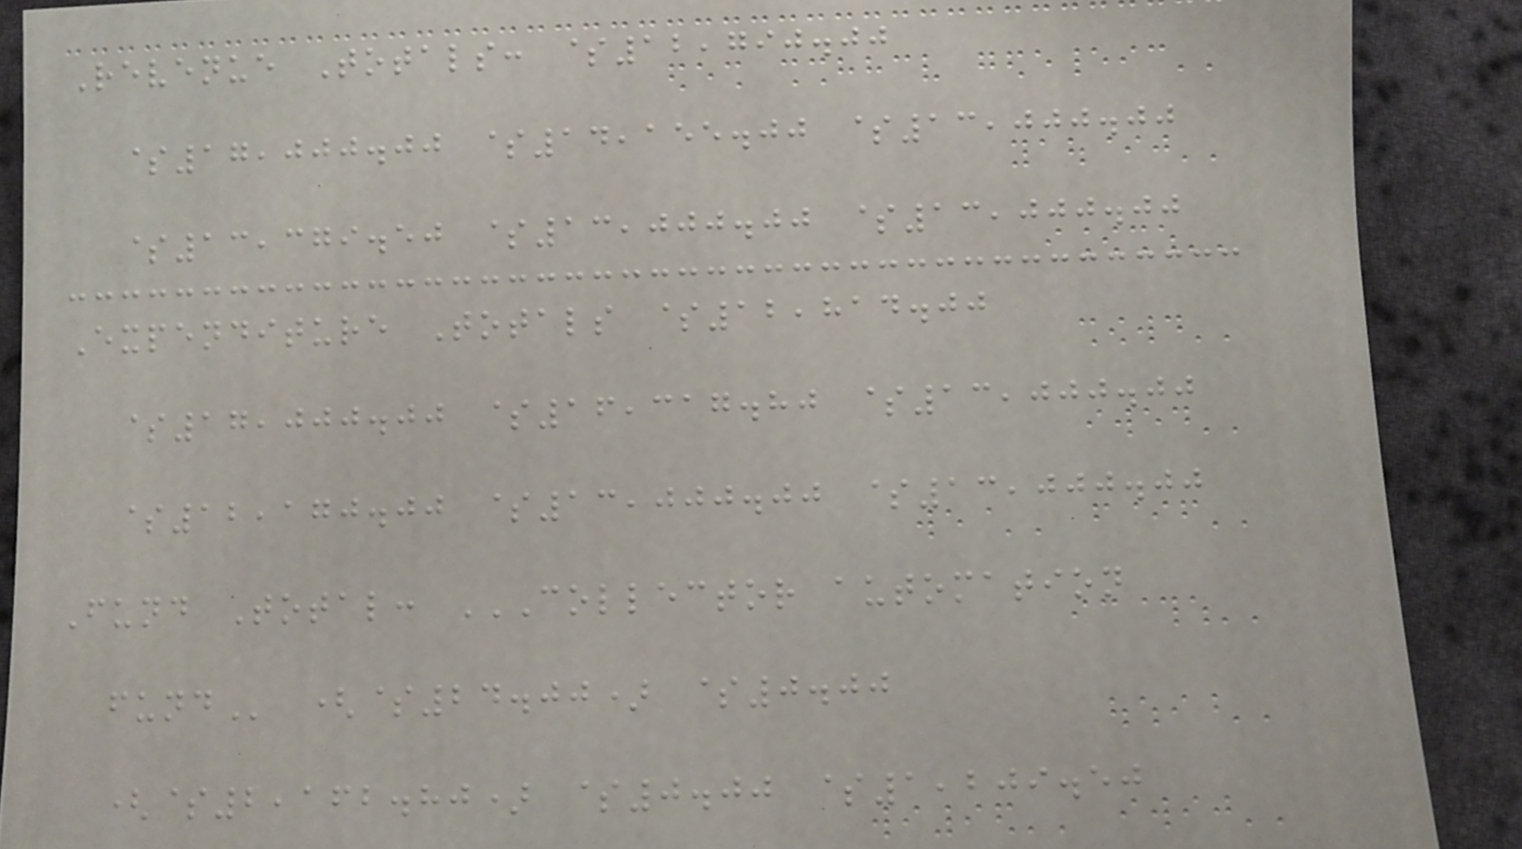Revenue Totals: $12,790.00
$17,000.00 $14,155.00 $13,000.00
$13,379.50 $13,000.00 $13,000.00
Expenditure Totals $12,814.00
$17,000.00 $16,317.80 $13,000.00
$12,170.00 $13,000.00 $13,000.00
Fund Total: COLLECTOR AUTOMATION
FUND ($24.00) $0.00
($2,162.80) $0.00 $1,209.50
